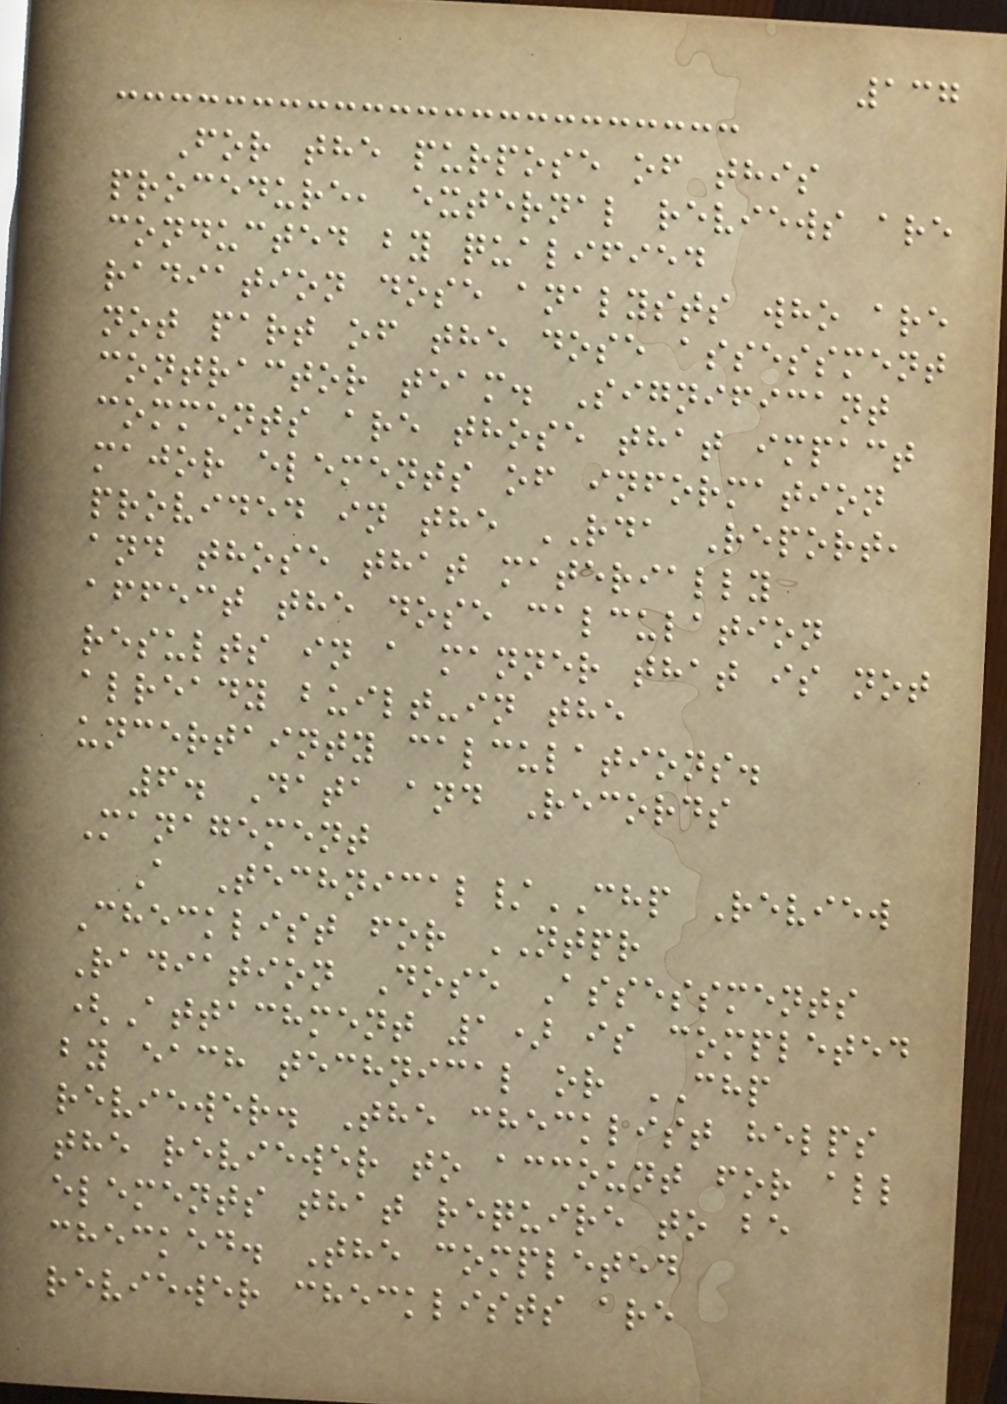137
For the purpose of this
procedure, external reviews are
conducted by qualified
radiation dose analysts who are
not part of the dose assessment
contractor team. Significant
comments are those that impact
major elements of information
provided in the RDA Report,
and those that materially
affect the dose calculation
results in a manner that is not
already built-in the
uncertainty calculations.
6. Data and Records
Management
A Technical/CHP Review
Checklist for NTPR
Radiation Dose Assessments
(Attachment 1) is completed
by each technical or CHP
reviewer. The checklist helps
the reviewer to account for all
elements that require to be
checked. The completed
reviewer checklists are
